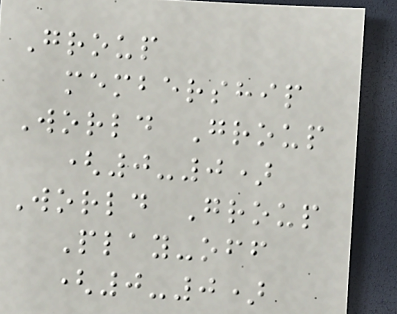Group
membership
World Group
(0-0)
World Group
Play-off
(0-0)
